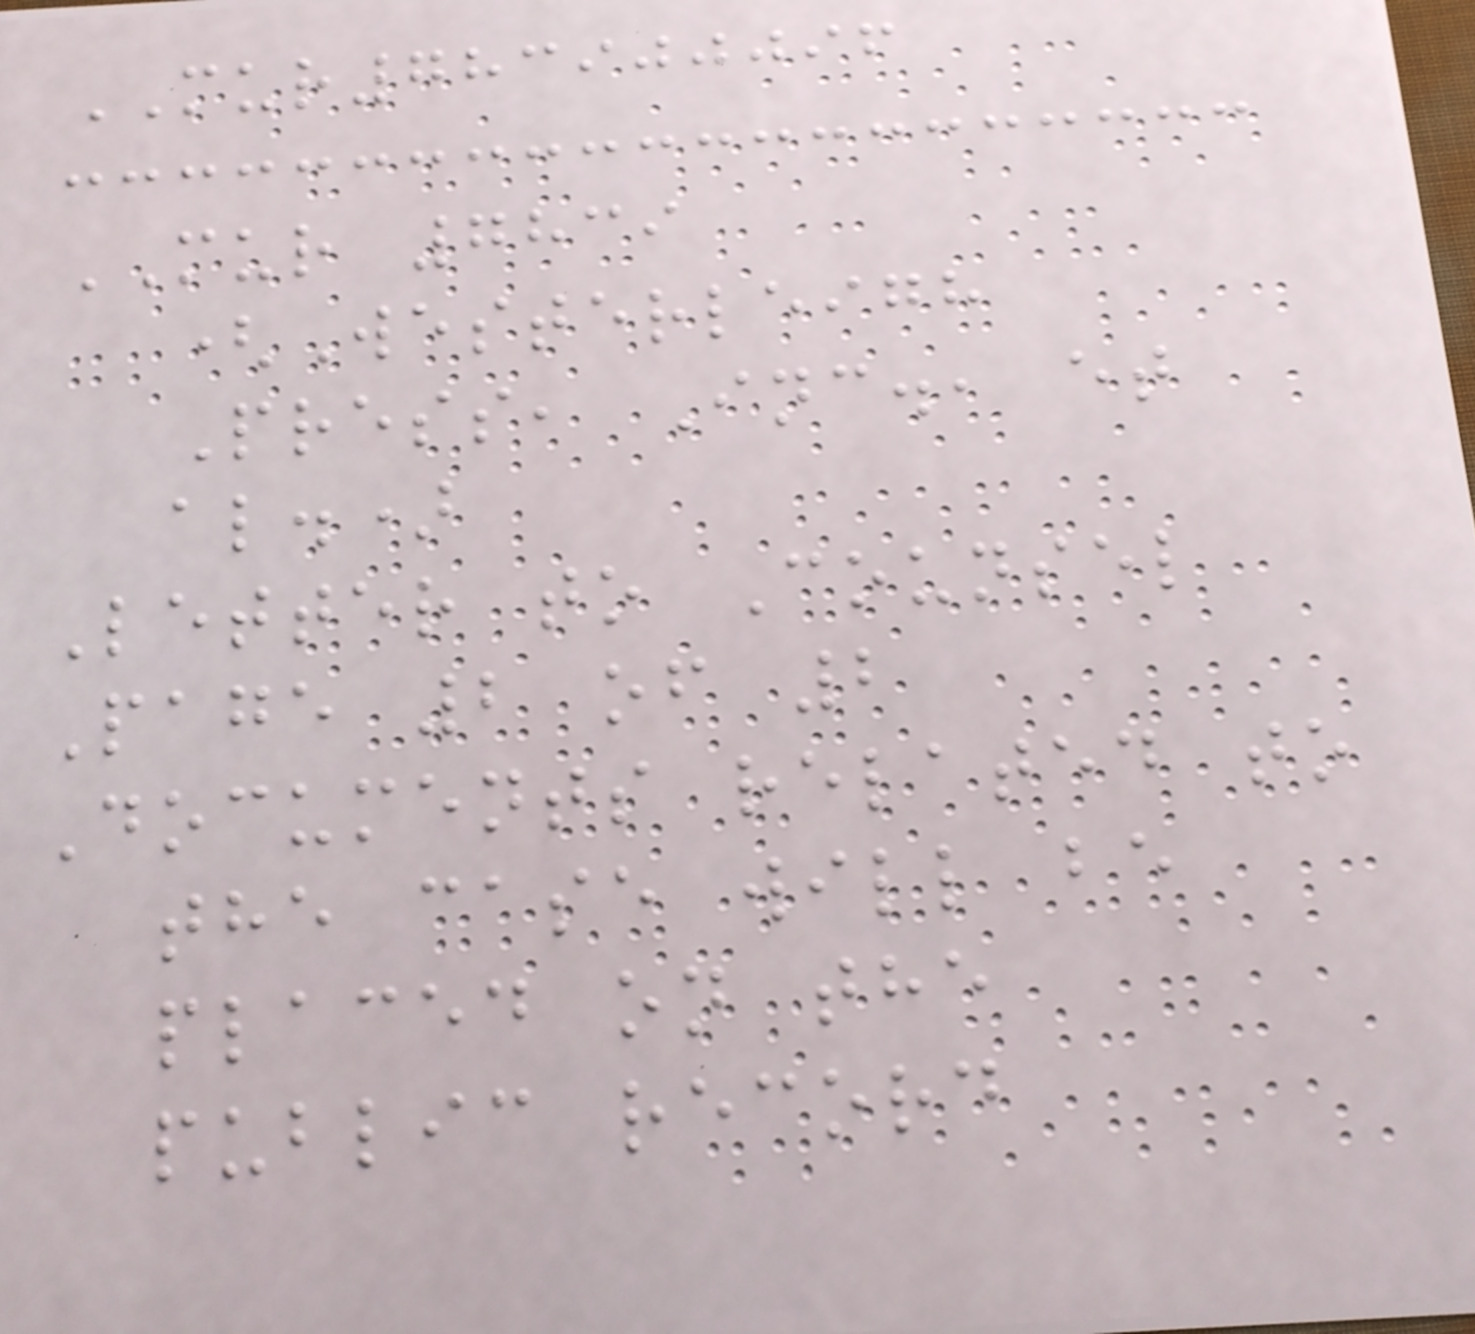MUR783900096
MUR 7839
(Westerleigh
Press, Inc., et
al.)
Letter to Counsel
Page 2 of 2
Documents related to
the case will be
placed on the
public record
